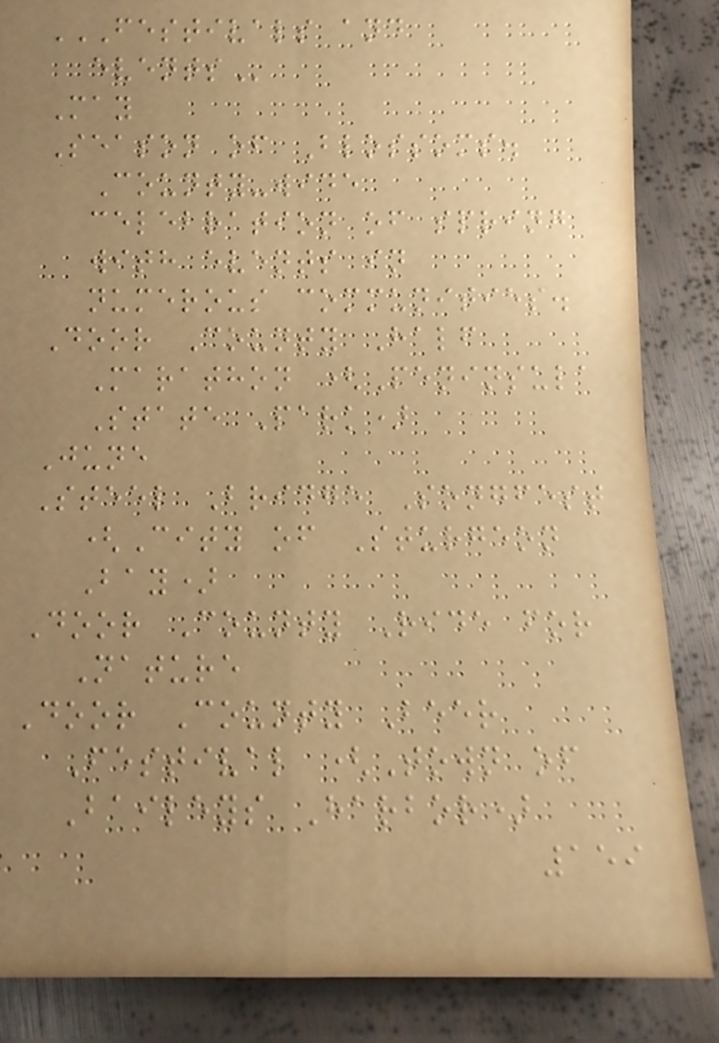FESTIVALS AND
EVENTS
May
Season of Blossoms.
County-wide
celebration of spring
with events in
numerous communities.
Door County Half
Marathon (Peninsula
State Park)
June
Steel Bridge Songfest
(City of Sturgeon
Bay)
Door County Ride for
Nature
Door County Beer
Festival (Town of
Baileys Harbor)
159
